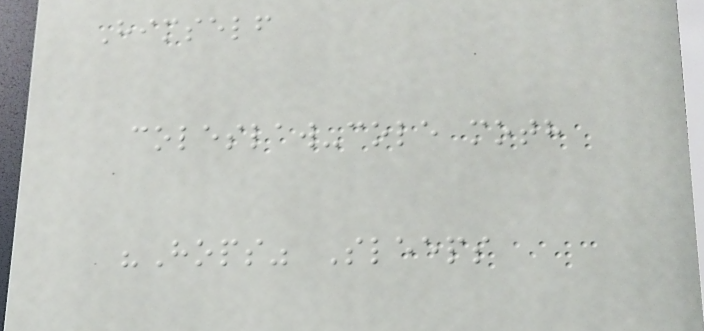Himself
coleslaw-cole moth
"Hops" Sleeps
